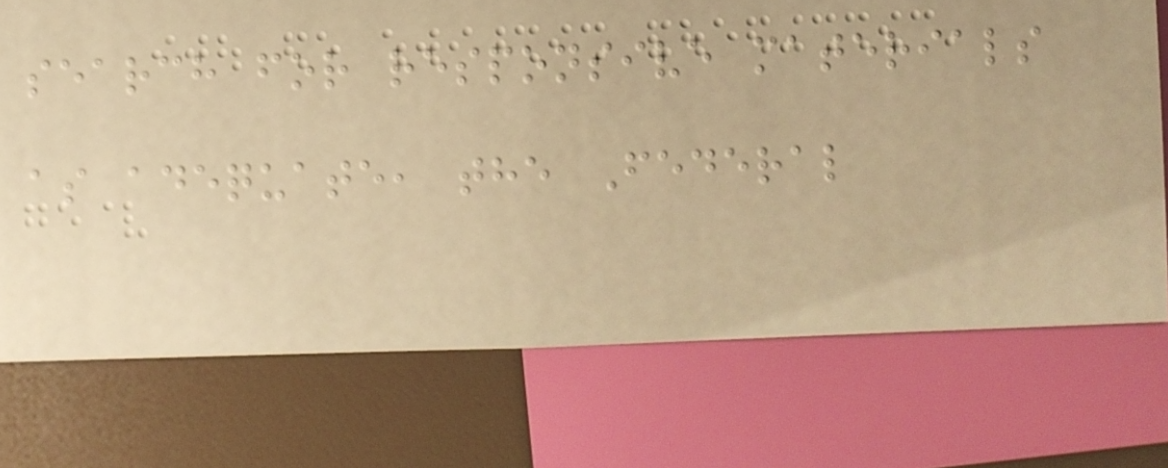search for responsive materials
as adequate, the Federal
